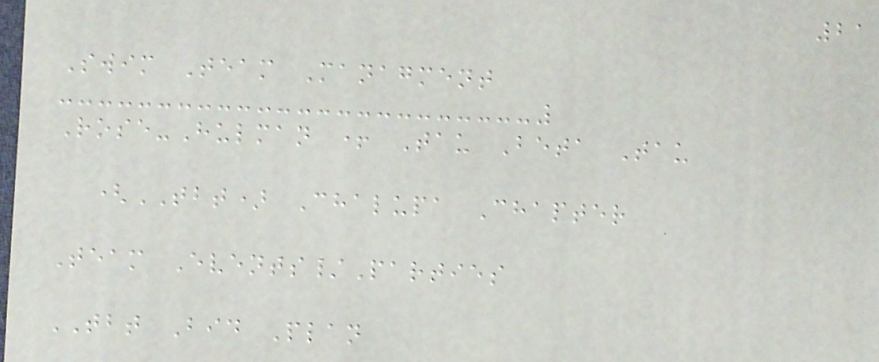21
Swim Team Managment
Rose-Hulman + Tau Beta Tau
(TBT) Chalupa Chapter
Team Events/Parties
TBT Bid Plan
